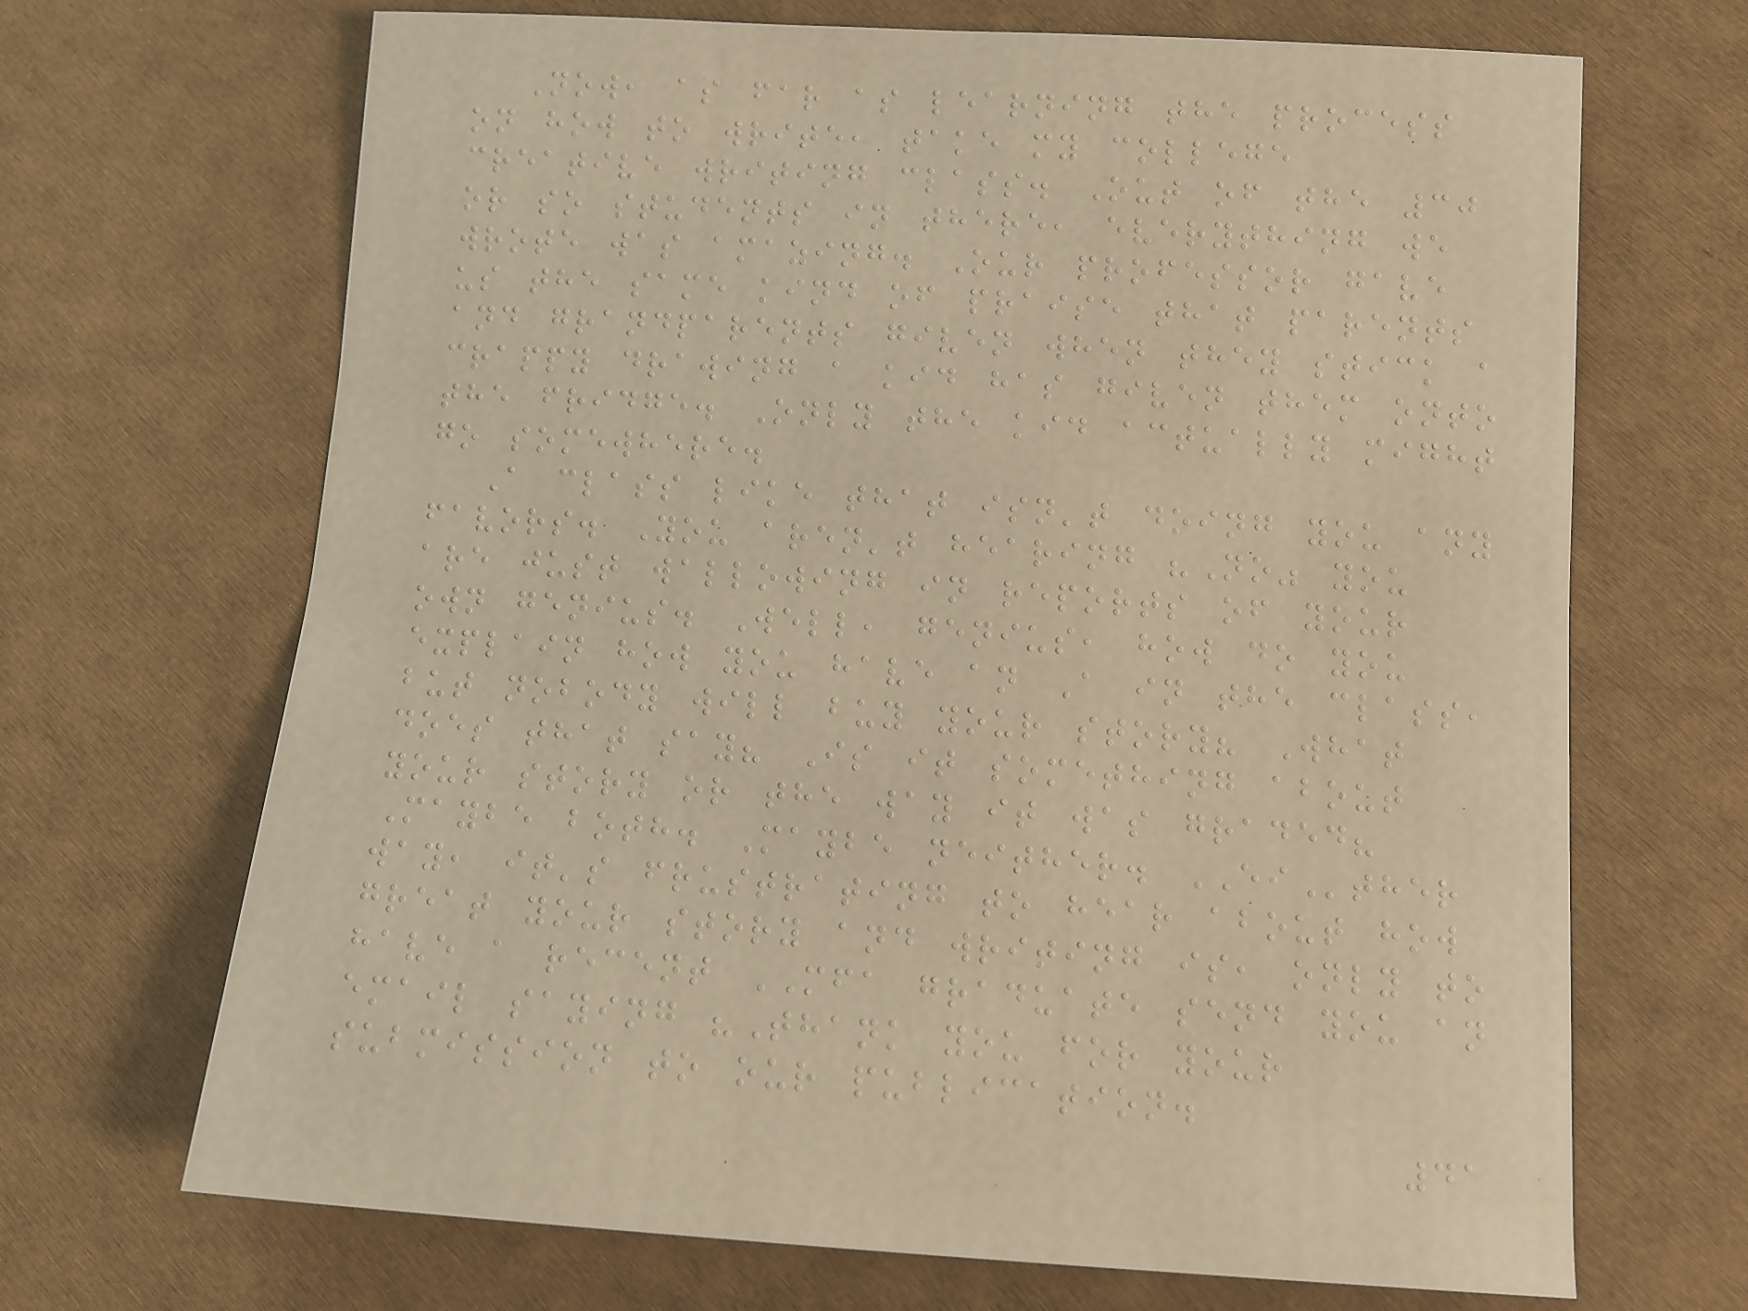Now, as far as learning the process
on how to write, take my college
creative writing class. Out of the 30
or so students in there, everything we
wrote was amazing. Our professor gave
us the same kind of praise that parents
and grandparents given when they stick a
crappy drawing a kid has given them onto
the fridge. Only the kid actually might
go somewhere.
A class like that isn't doing you any
favors. You aren't hearing "No" you
are just wallowing in reports of your
own genius. Well, genius, how do you
explain how you have an A in the class,
but nobody will buy your story? What
does that say? Is it something about
your story or the way it was graded?
Maybe both. Maybe neither. EIther
way, it's frustrating to hear about how
great your story and writing is, only to
have a recent MFA graduate send you an
email saying "Thank you for your
submission to our publication.
41
